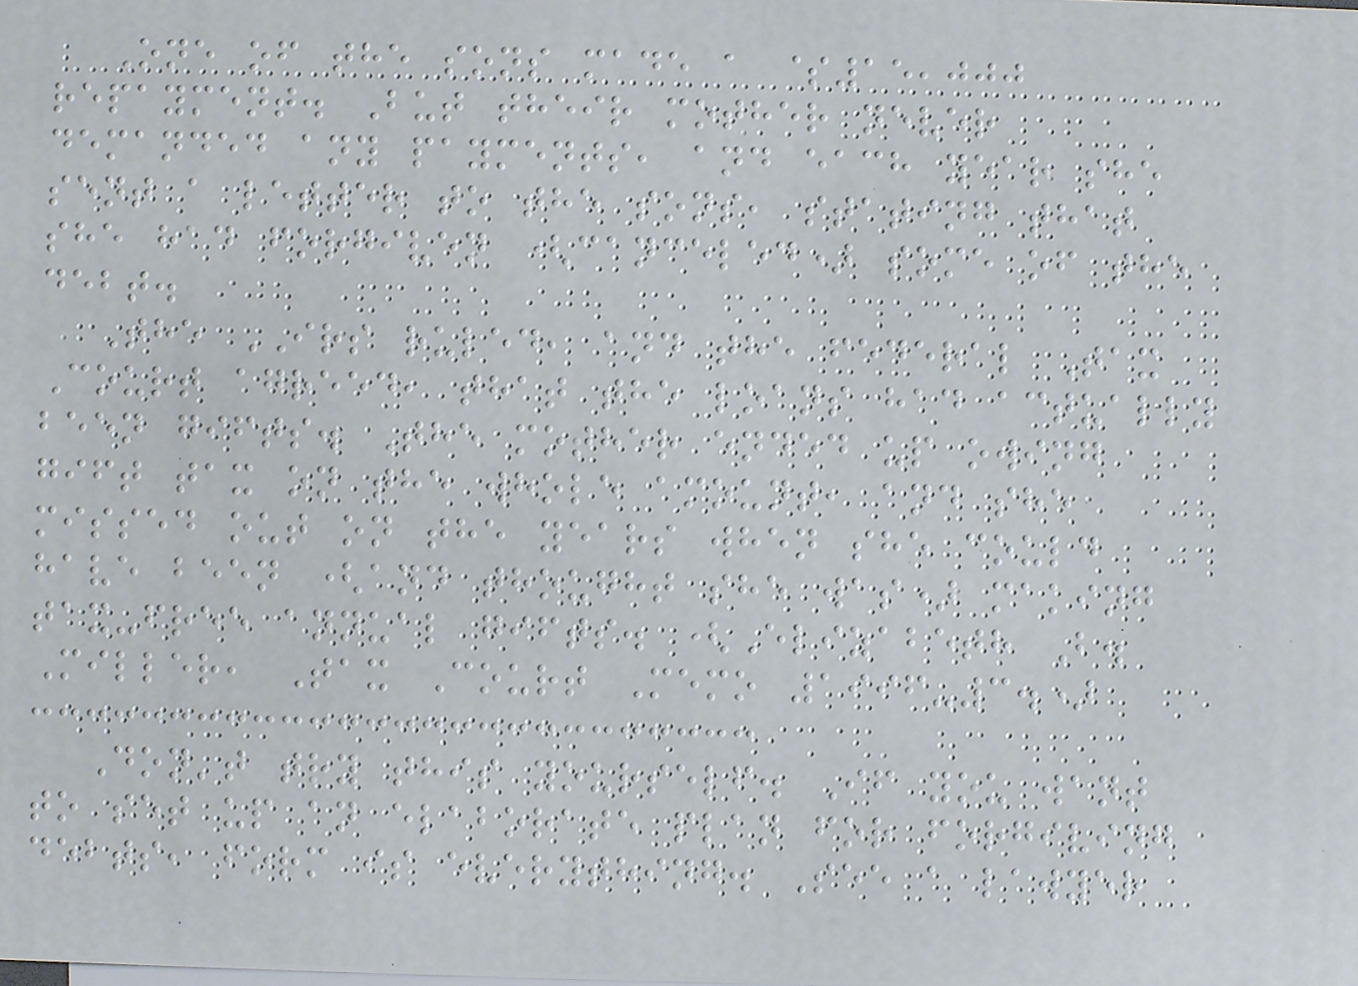One of the sons made a $15,000
repayment. But their mother never
demanded any payments, and each year she
sent a letter to the sons, stating that
she had forgiven (canceled) some of the
debt.
The IRS ruled, and the federal Tax
Court agreed, that the loans had actually
been gifts. The mother ended up owing
gift tax on the whole amount, and she
missed out on the years when she could
have been (and thought she was) making
tax-free annual gifts. (Elizabeth B.
Miller, Tax Court Memo 1996-3.)
Don't try this yourself. If you want
to set up an elaborate plan for forgiving
debts, form is everything. See a lawyer
